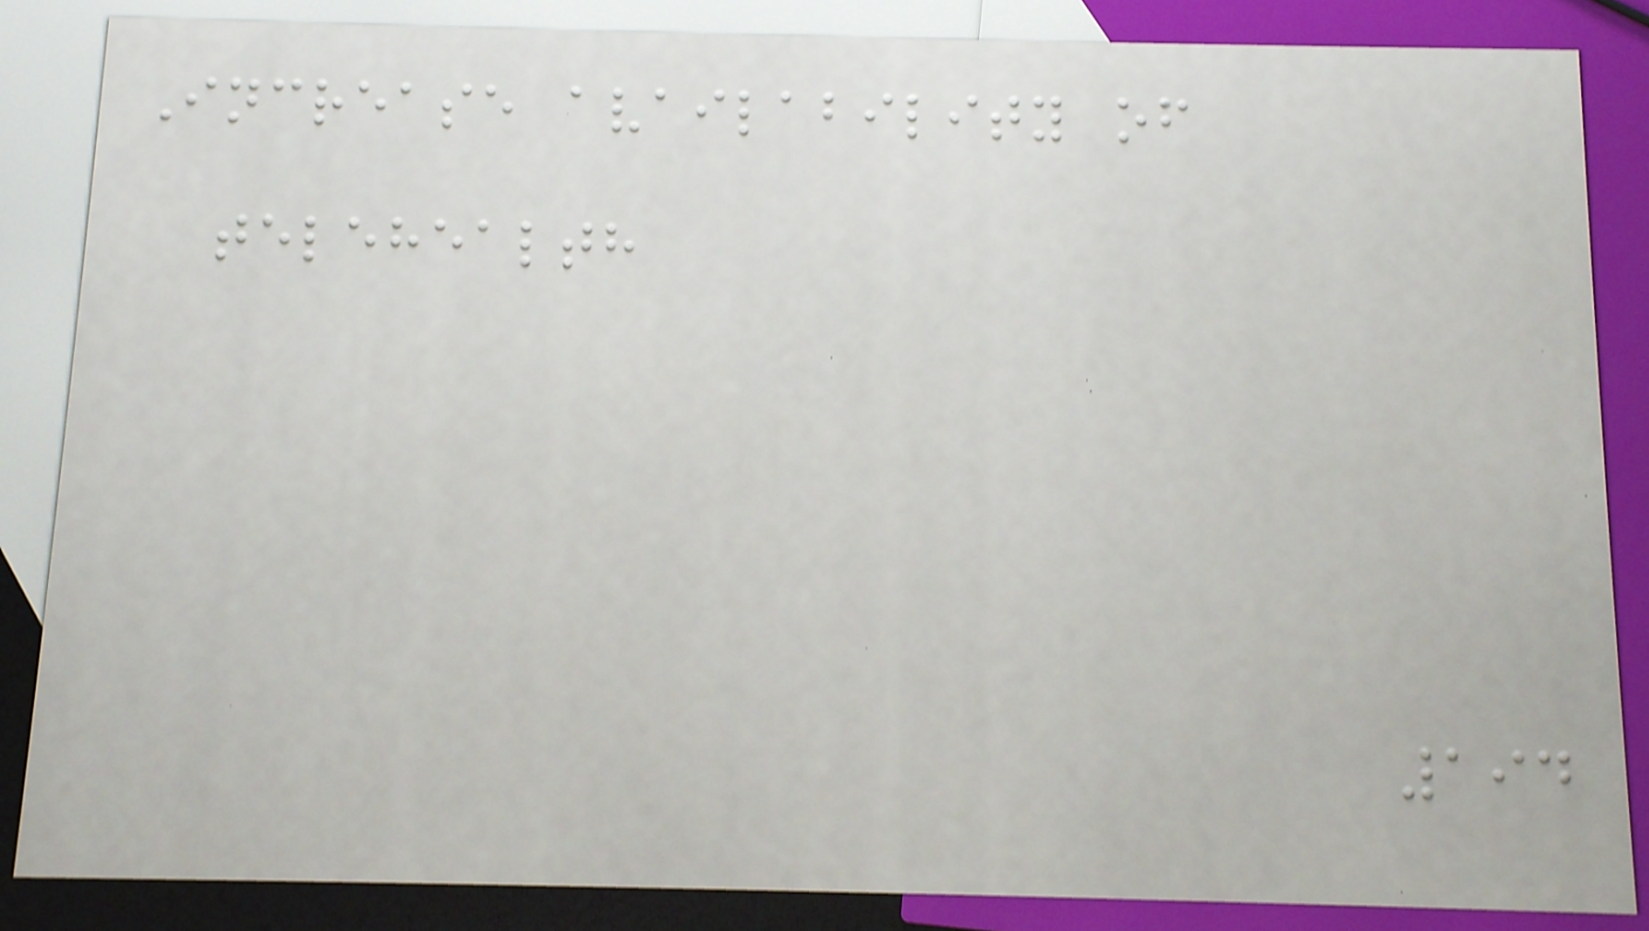Increase availability of
telehealth
194
